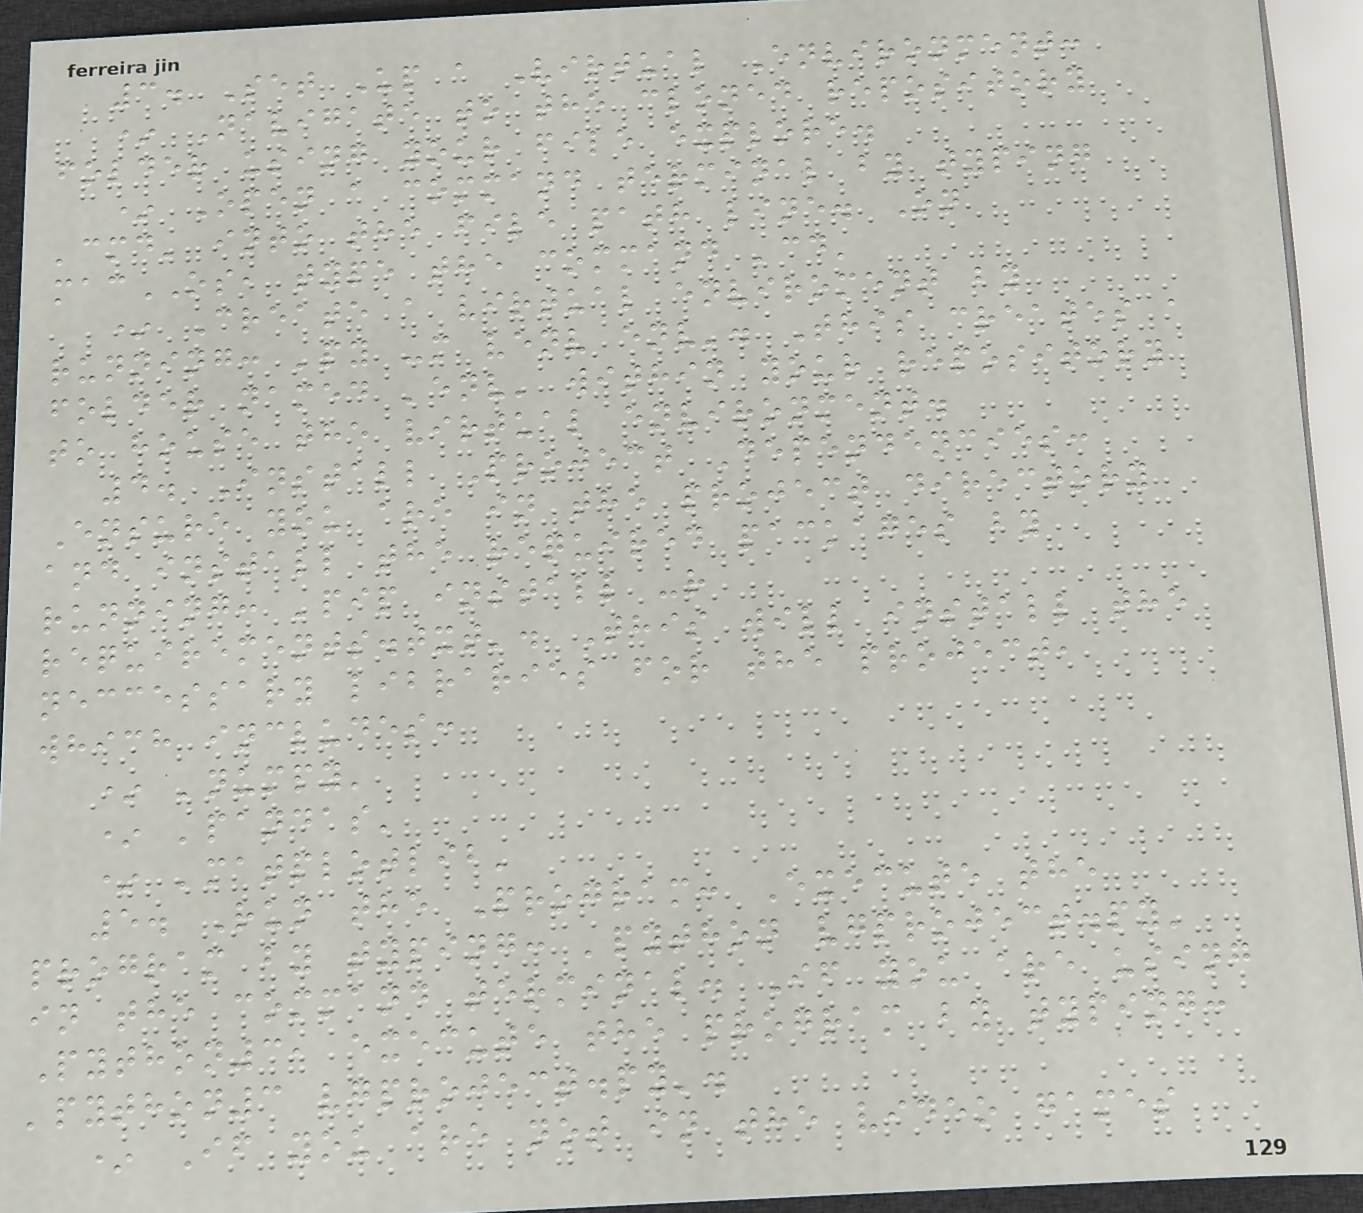3. Set Up a Virtual Environment:
* Navigate to the cloned repository
folder using your file explore.
* Open a command terminal by typing
'cmd' into the file path line. On
macOS, type the command 'cd'
* Create a virtual enviroment by
running: 'py -m venv env'. This creates a
folder named 'env' within your repository
to house the virtual environment.
4. Install Project Dependencies:
Ensure you are in the project directory
and install the required packages by
running: 'pip install -r
requirements.txt'. This will install the
neccessary libraries for the project,
which includes:
* 'numpy'
* 'pandas'
* 'matplotlib'
5. Run the Program: Execute the
program by typing: 'python vgproject.py'
in the command terminal. If you are using
Python3, execute the program by typing:
'python3 vgproject.py'.
* If you are not in the video games
